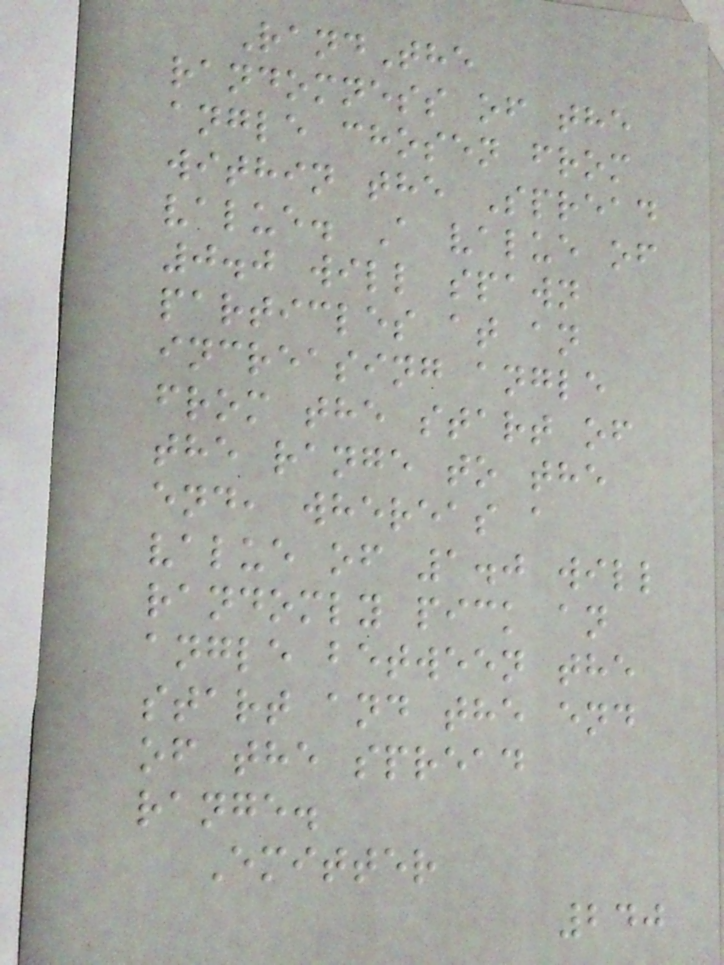RandThe
randomness of the
angle chosen from
within the Spread
value. A value of
0.0 will spawn
particles at an
increasing angle
from the start of
the range to the
end, whereas a
value of 1.0 will
randomly pick an
angle between the
start and the end
of the spread
range.
Emitter
240
